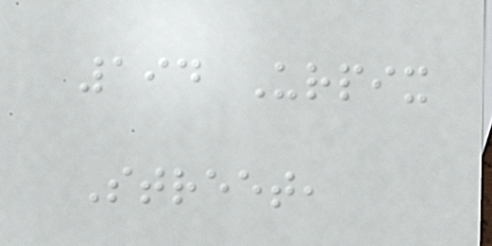194 Urpix
Street,
